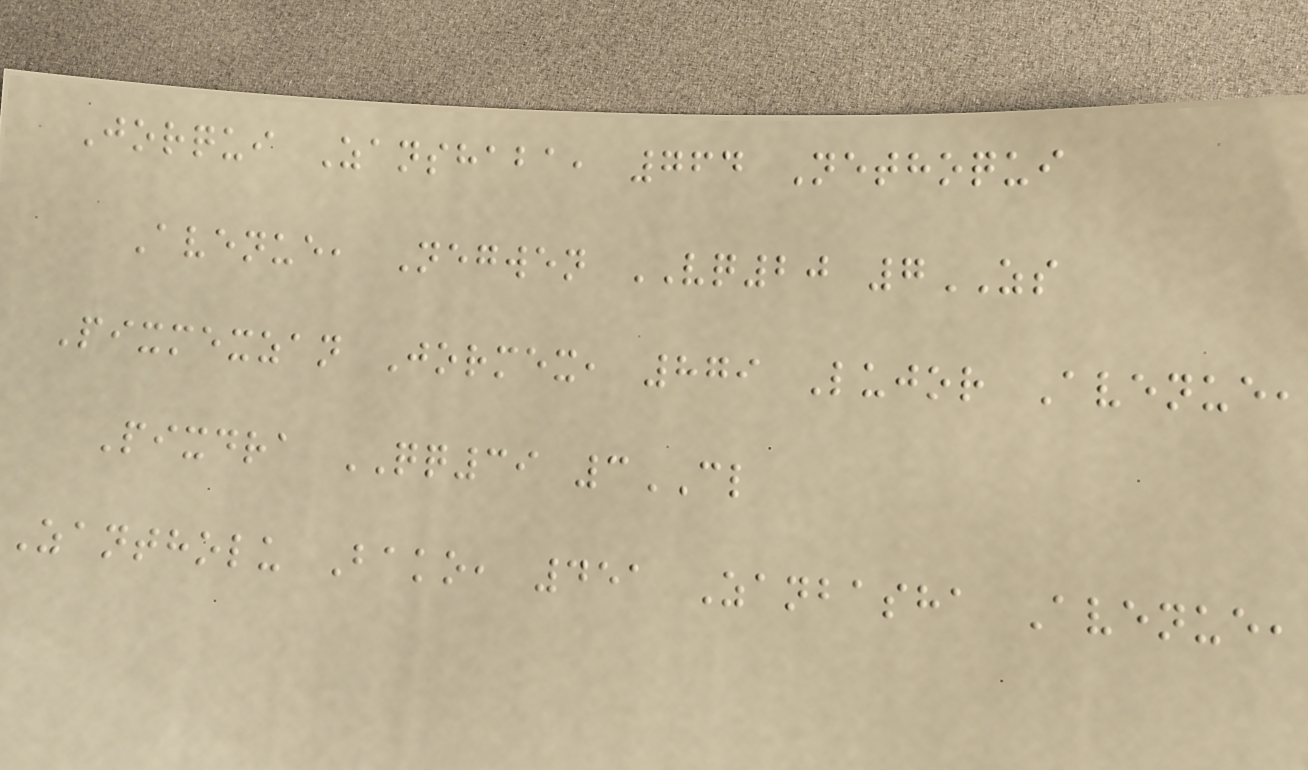Jorqui Zanshaba, 764 Nethoqui
Avenue, Negwen VQ20 7ZS
Pixmexzan Jormex, 879 Lujor Avenue,
Pixdra QQ39 3CL
Zantholu Bako, 451 Zanbasha Avenue,
